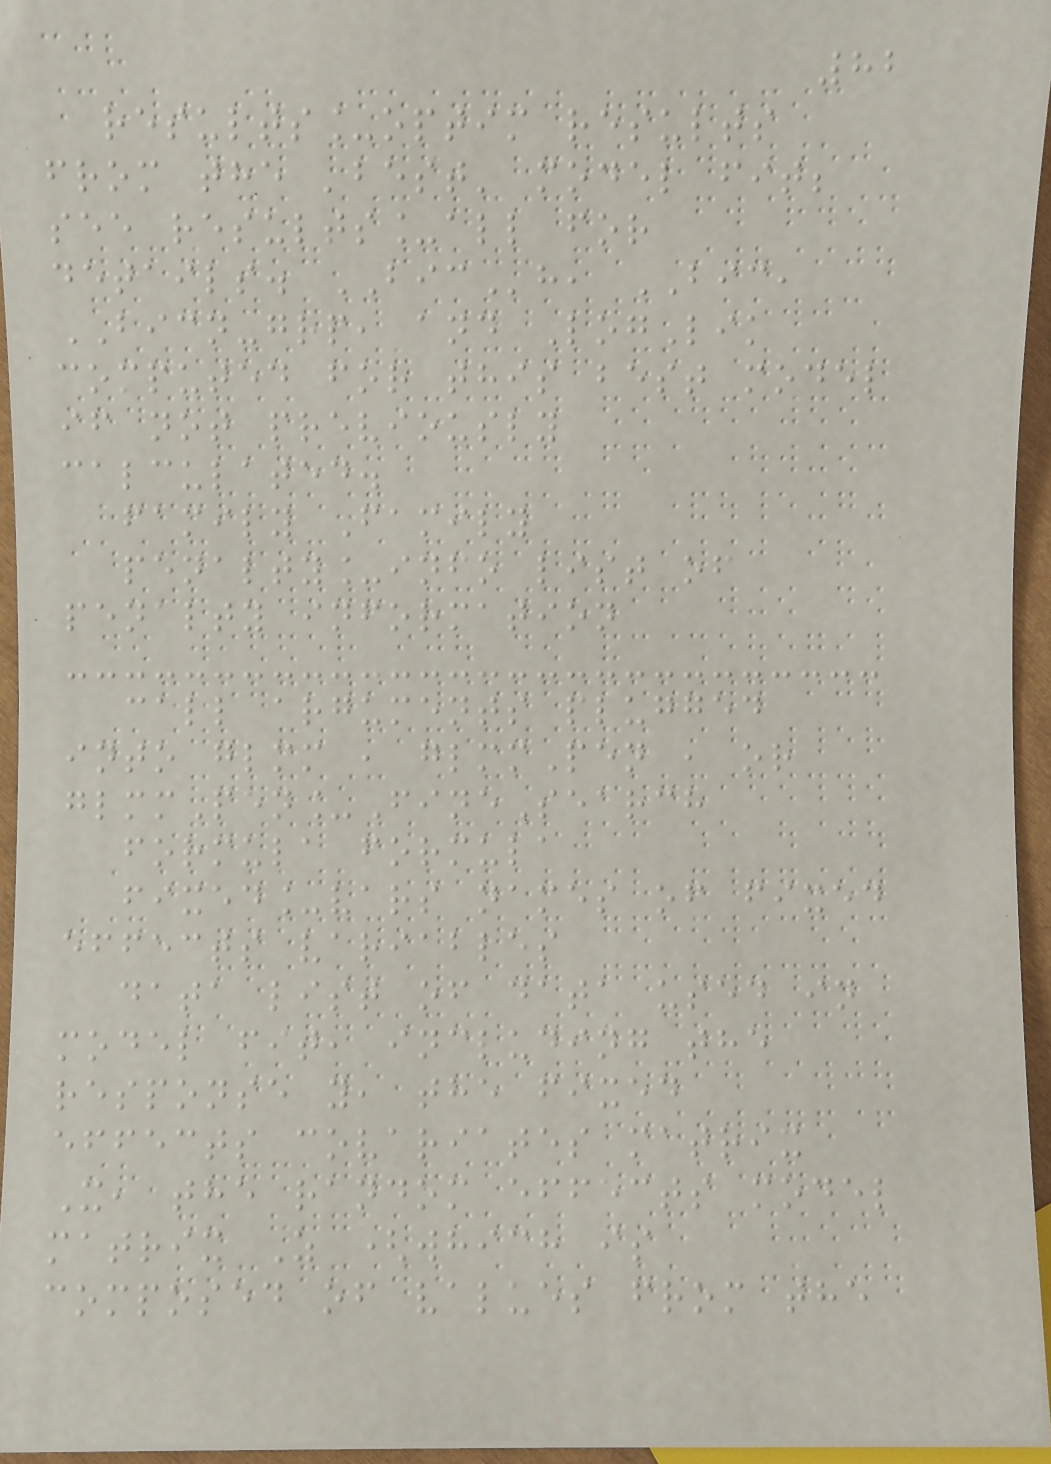82
results_optim results
from the 'best' model fit;
see results_all for
details. BICh, BIC,
BICN-grp, and LogLik
computed for this best model
if not previously
calculated.
family Family
penalty_info list of
penalty information
call arguments plugged
into glmm , glmmPen , or
glmmPen_FineSearch
formula formula
fixed_vars names of fixed
effects variables
data list of data used in
model fit, including the
response y, the fixed
effects covariates matrix
X, the random effects model
matrix Z (which is
composed of values from the
